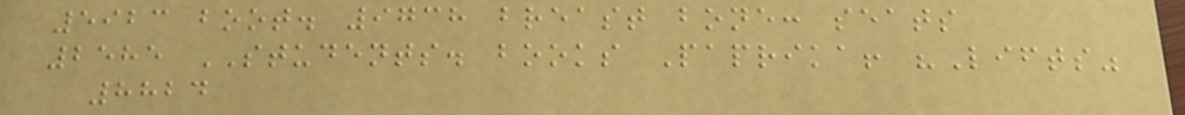5923 boot. 9738 breast bone: seats
2585 STUDENTS. books Paprika! "Lifts"
8824
